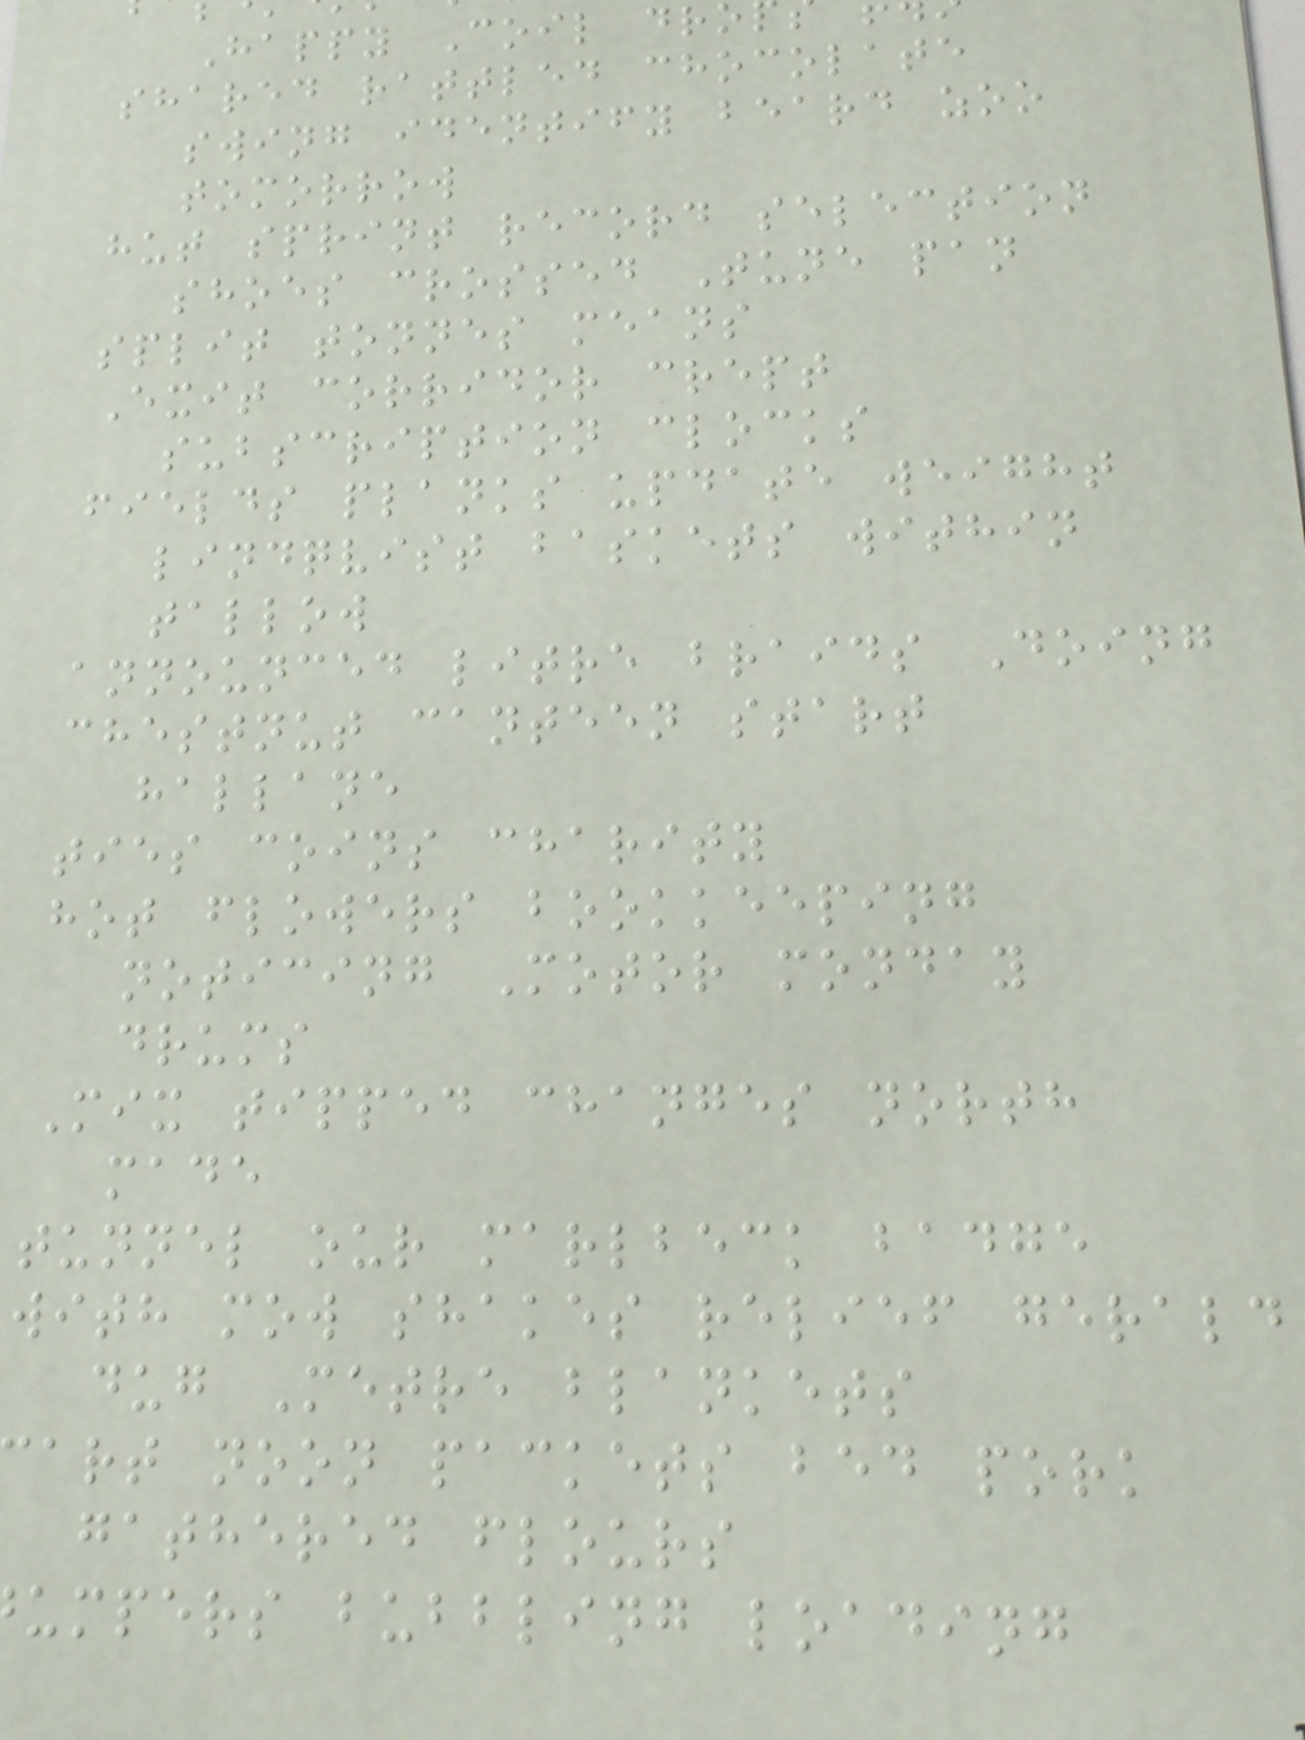Happy Coil dro
shared rattled chocolate
swing identify beard zoo
tomorrow
hut sprint record selection
shoes crossed Tune pan
split tonnes means
Exit corridor crept
subscription clocks
fields planks update weight
lindqvist baskets within
tallow
announced litre braids Doing
chestnut canteen start
hallane
ties coins charity
hot flowers bookkeeping
noticing Motor monday
drums
Mix tipped changes north
made
tunnel our marlbeck badge
with mow shakes relief gerald
dug Metre blankets
art noon packets bed pork
gathered flours
umpers bubbling loading
